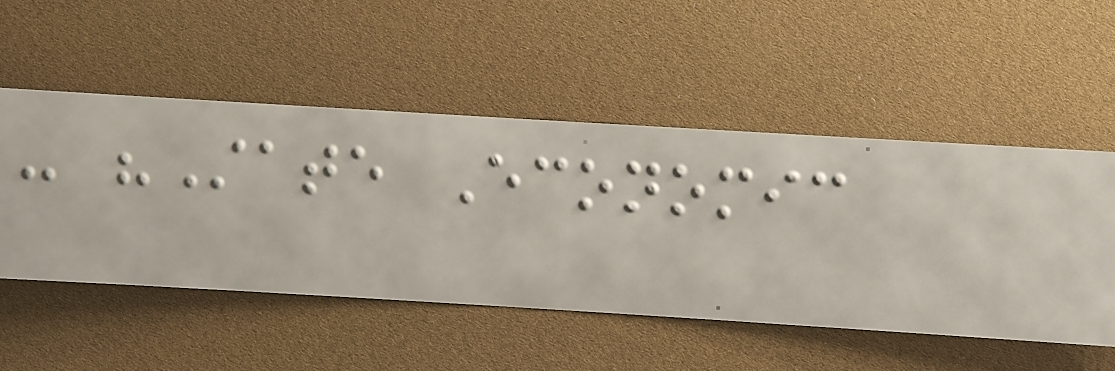- "State Economic
